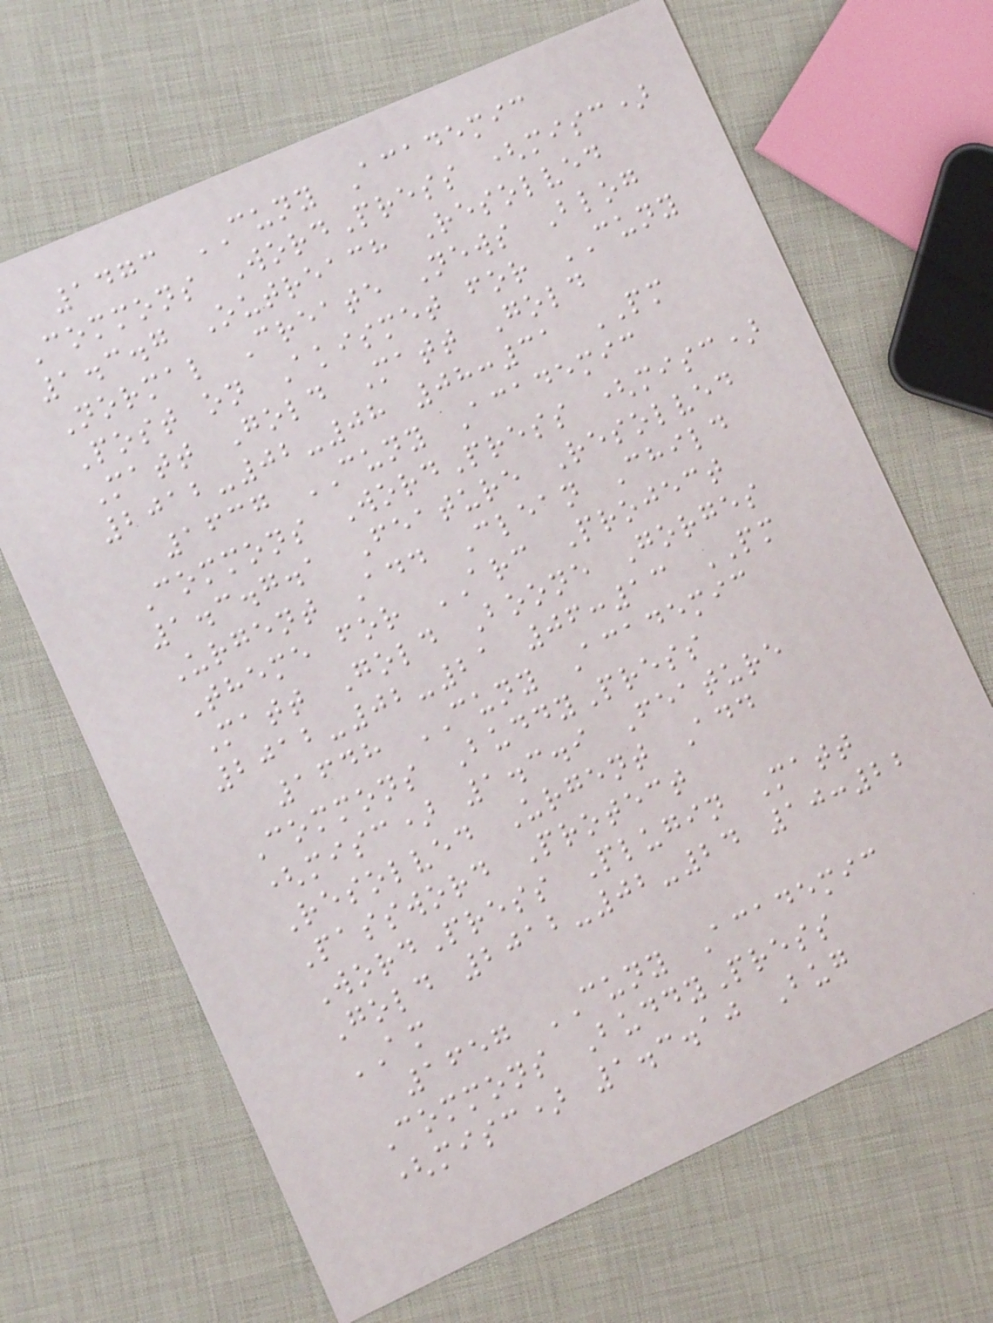1473 CUNY Academic
Commons WordPress (misc)
1.3.7 Outreach Resolved
Normal Create News Blog
Post on Akismet for CUNY
Matt Gold Matt Gold
2012-02-08 08:31 PM
1637 CUNY Academic
Commons WordPress (misc)
1.3.7.1 Feature Resolved
Urgent Add Clean Child
Theme for ARC Project
Matt Gold Boone Gorges
2012-02-21 06:13 PM
1648 CUNY Academic
Commons BuddyPress
(misc) 1.3.9 Feature
Resolved Urgent Add
Password Protect
WordPress Plugin Matt
Gold 2012-02-24 10:22
AM
1657 CUNY Academic
Commons BuddyPress
(misc) 1.3.10 Bug
